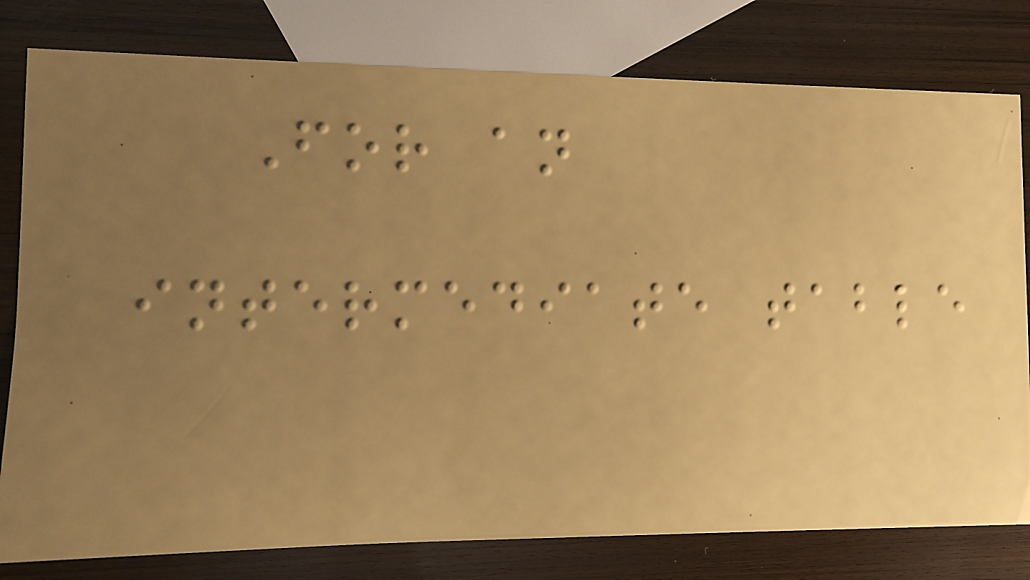For an
intermediate table
